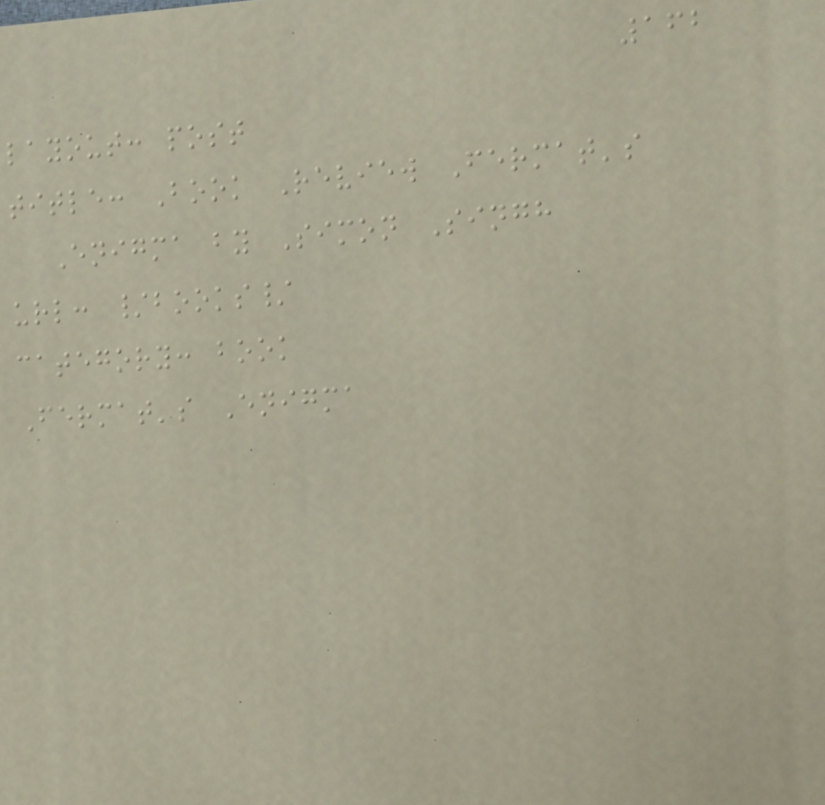162
layout: post
title: Book Review Fermat's
Enigma by Simon Singh
url: /books/
category: book
Fermat's Enigma
